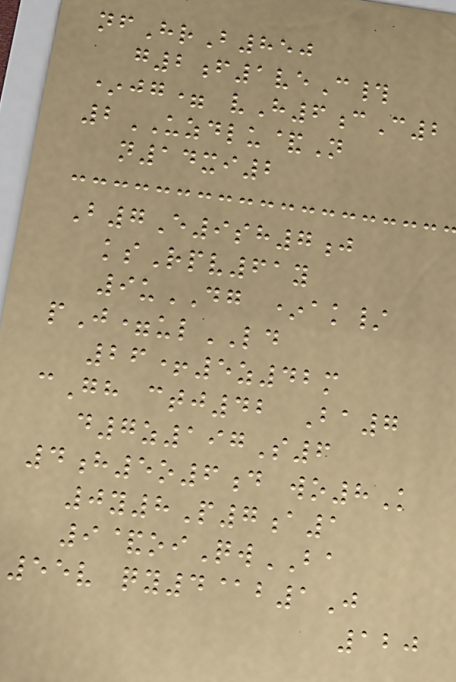nfHrB850
g2f1veC#
*jg= vH6cC2
2UZDLU&N
n14xi2
B7E9sh7j
ksRpv61y
9uDG *ak/
pJ=ulLD
26+5z42m
cGh ctj42 Ba7
d7z197S6
4h5o6d wo8K
0y8P7a1
9&oiQwBA
55v qy4@b1J
120
